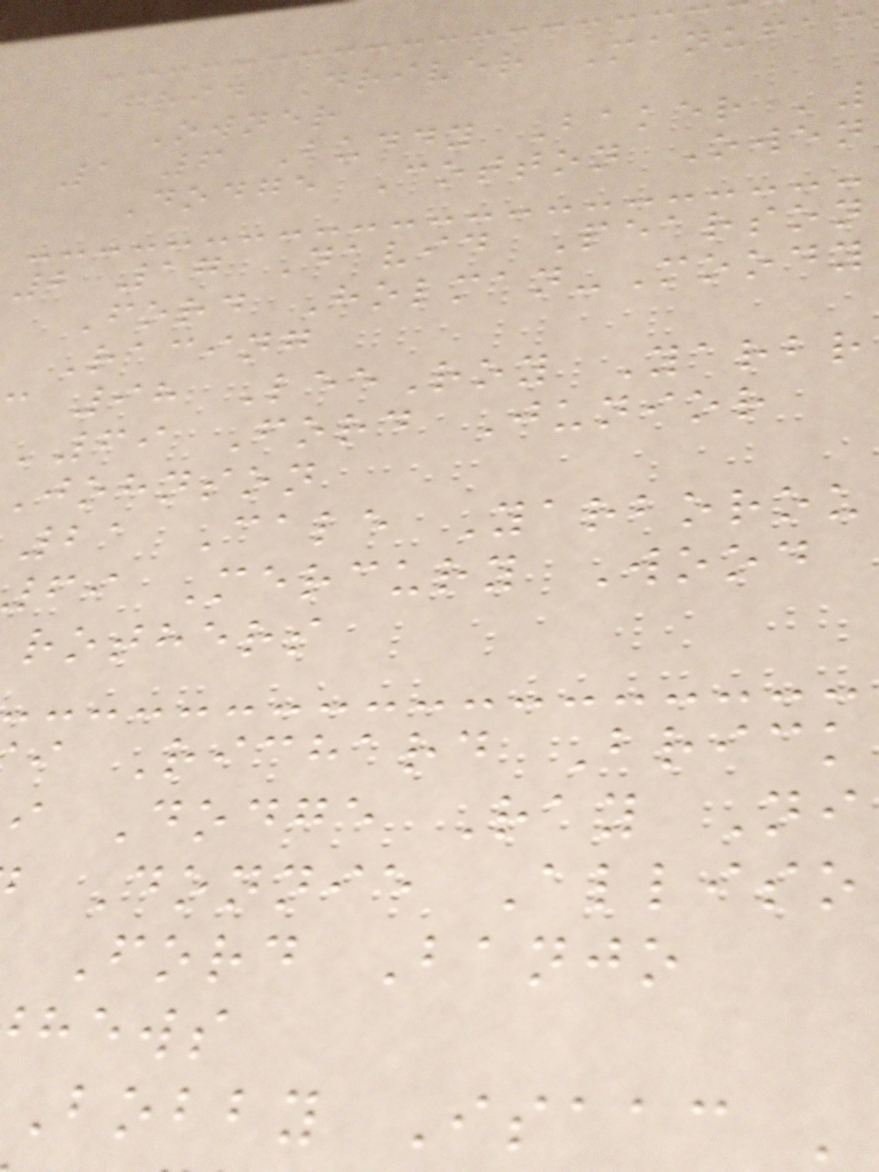Grid Driver Manufac
Owner
1 6 Buddy Baker '
Dodge Cotton Owen
2 17 David Pearson
Ford Holman-Moody
Racing
98 LeeRoy Yarbr
'69 Ford Junior
johnson
21 Cale Yarborou
fi Mercury Wood
rothers
i Richard Brick
i Dodge Ray Ni
Donnie Alliso
Ford Banjo
hews
Bobby Isaac '
